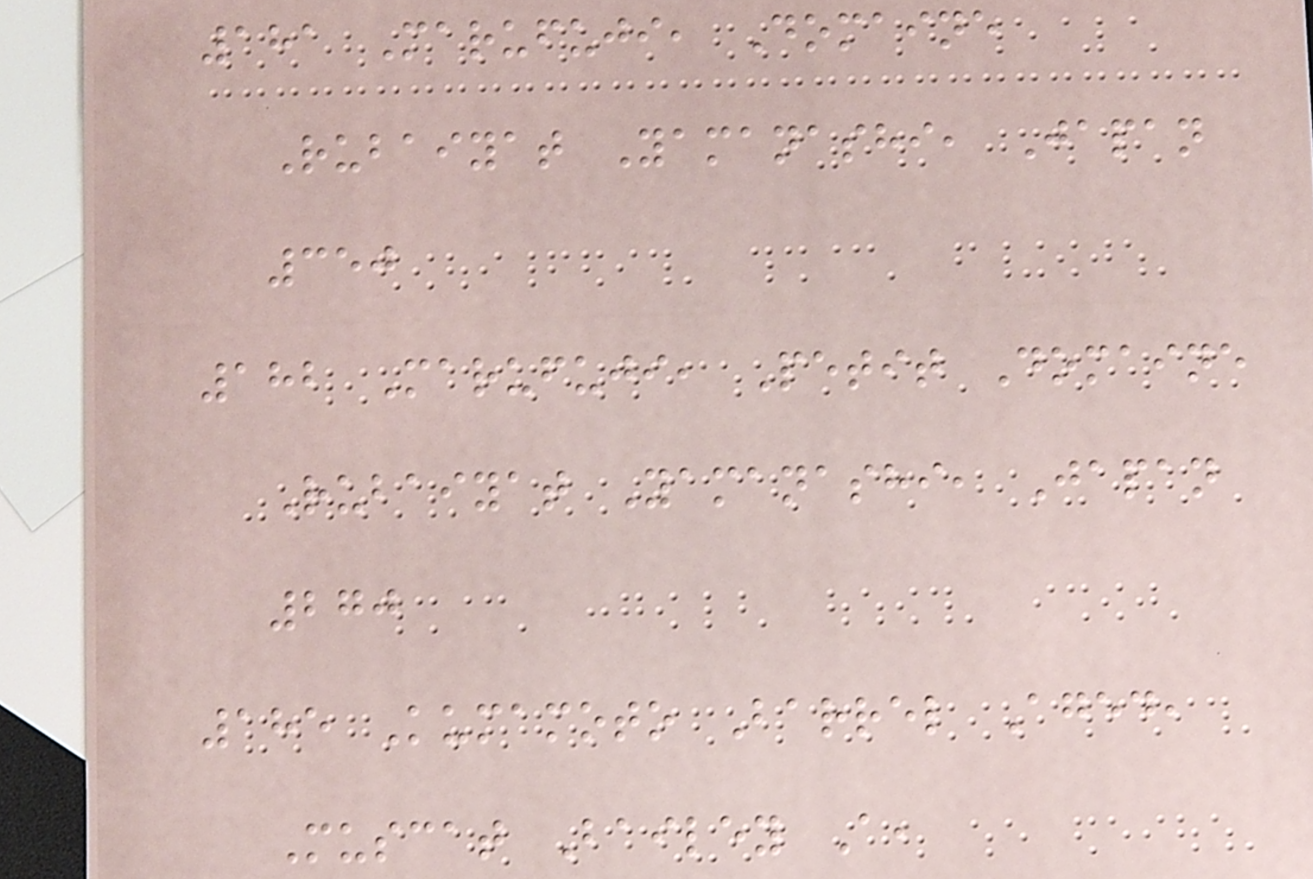181 Marufuji, Domaine
Rubaiyat Yamanashi, Japan
350
182 Marufuji, Petit Domaine
Rubaiyat Yamanashi, Japan
270
185 Kumamoto Barrel Aged,
Muscat Bailey A,
